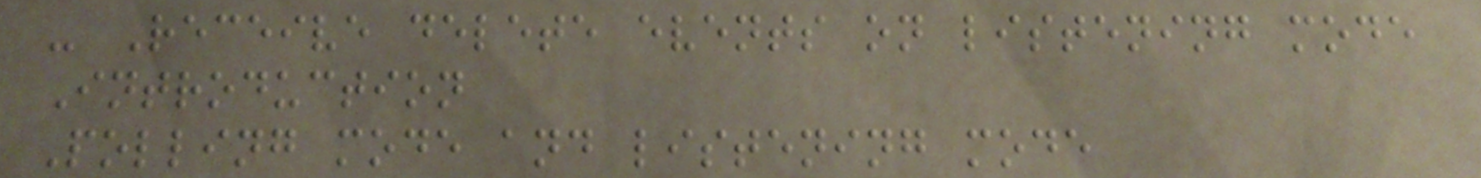- Receive delete events on listening mode
Introduction
Polling mode and listening mode
